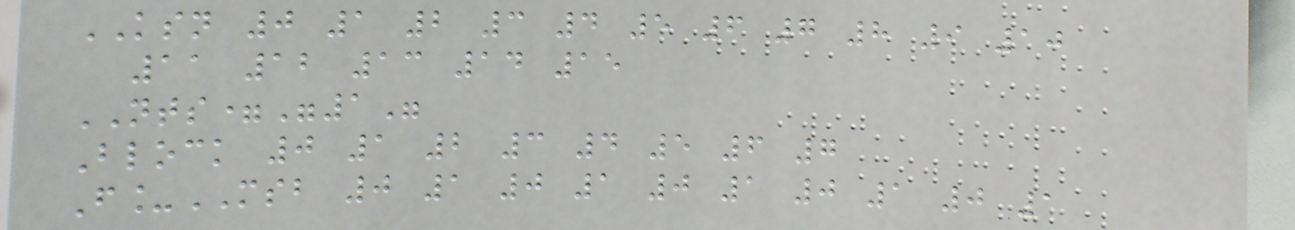KSN 0 1 2 3 4 5 6 7 8 9 10
11 12 13 14 15
NTS="1"
Block 0 1 2 3 4 5 6 7
F_MSB 0 1 0 1 0 1 0 1 0 1
